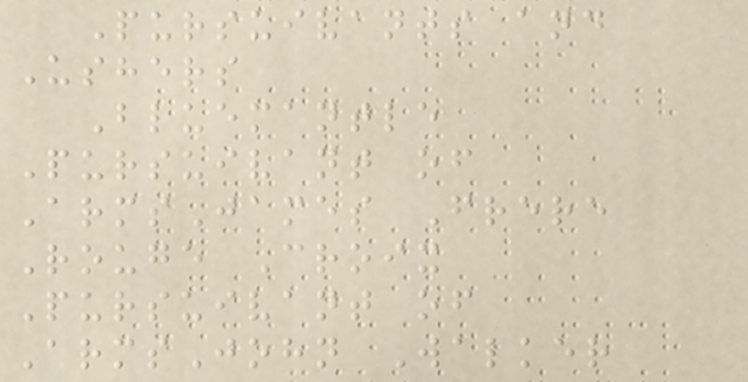Pursuivants and
Ushers
Bluemantle
Pursuivant of
ArmsJames Frere
Rouge Croix
Pursuivant of
ArmsJohn Walker
